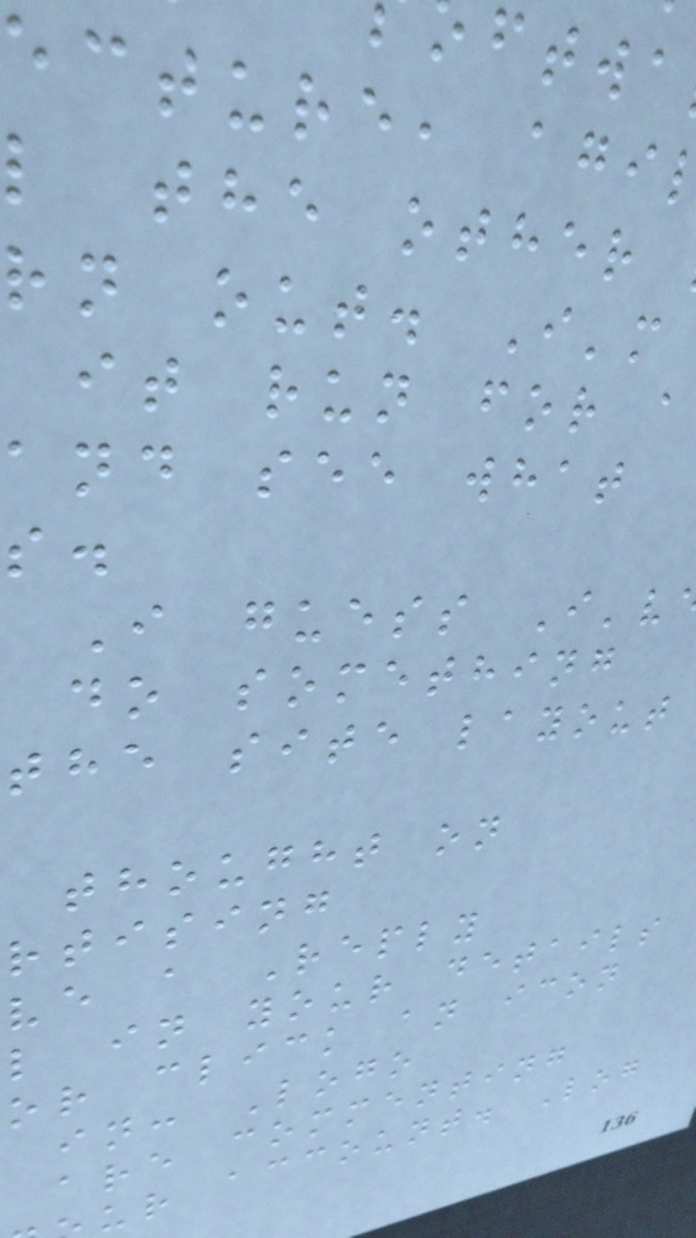ecture, agi
l the other
rn out. I'm
it run for a
and see what
I guess I'v
do something
the site layout
thought on
rtising
ve a Reply
l in your details
or click an icon
in: Logo
are commenting
ur account. Log
